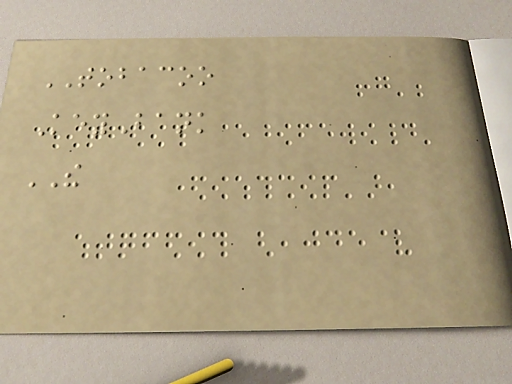TOBACOO
KeyBank
THE
